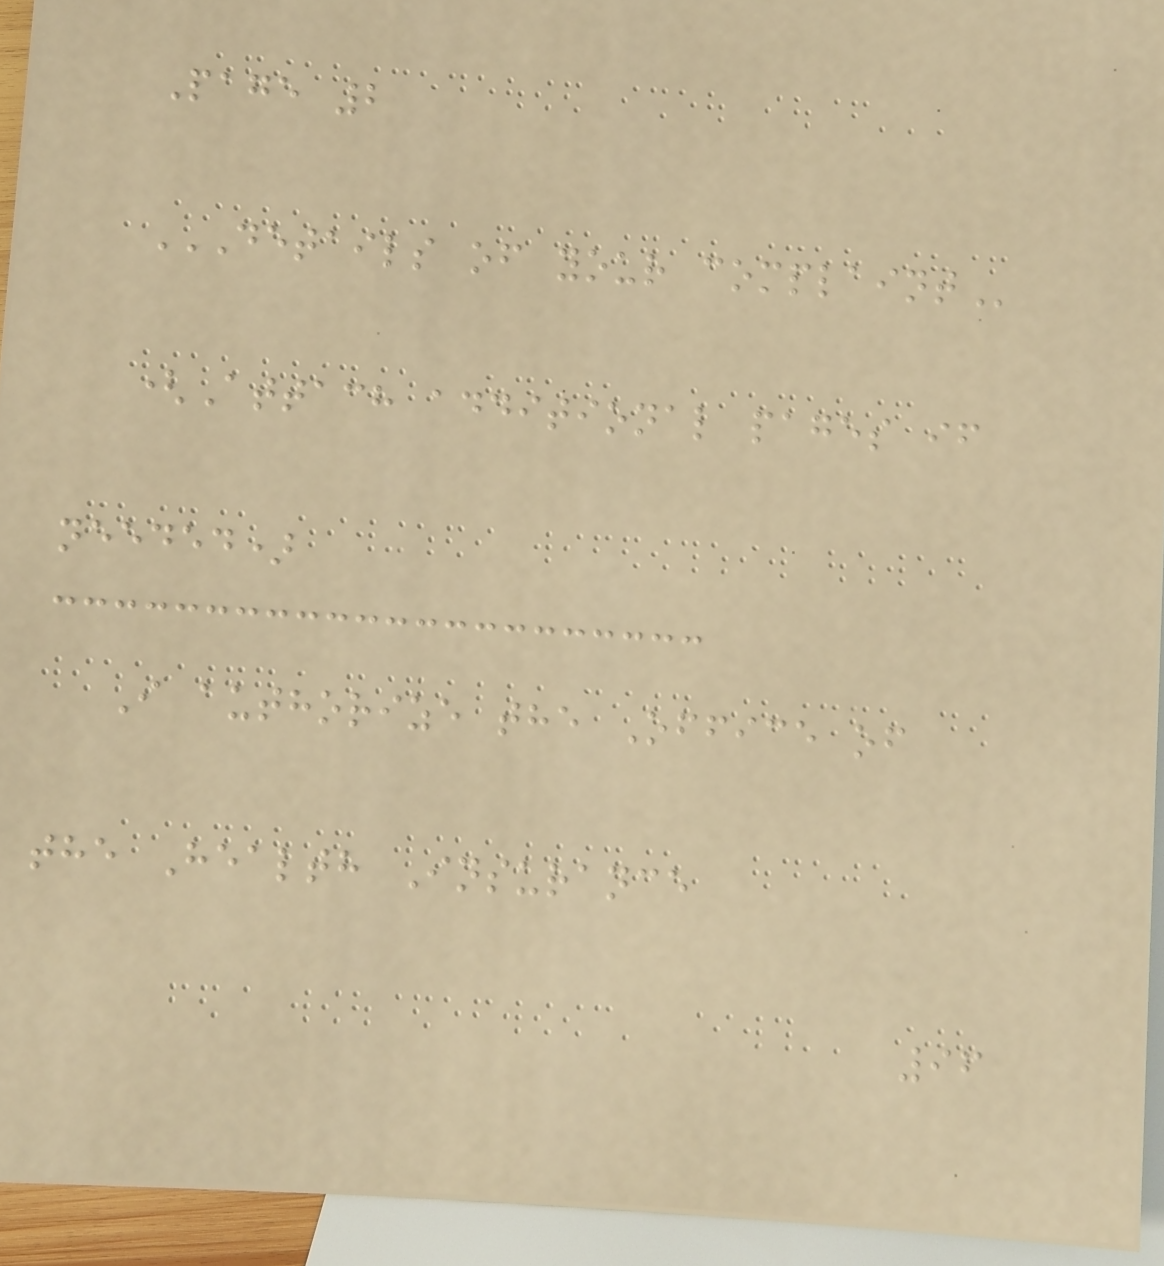Page 2
DETAILS OF YOUR COMPLAINT
(Attach additional pages if
needed)
I authorize the Office of
the Health Insurance
96
